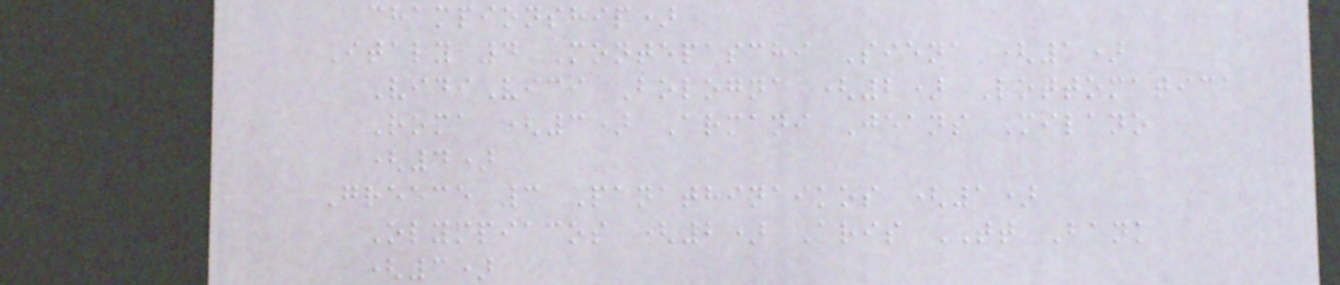championship)
Italy 4 Montepaschi Siena (1)
VidiVici Bologna (2) Lottomatica
Roma (3) Armani Jeans Milano
(4)
Greece 3 Panathinaikos (1)
Olympiacos (2) Aris TT Bank
(3)
